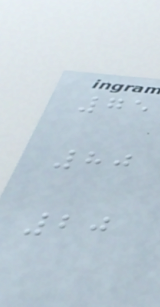75
80
20
